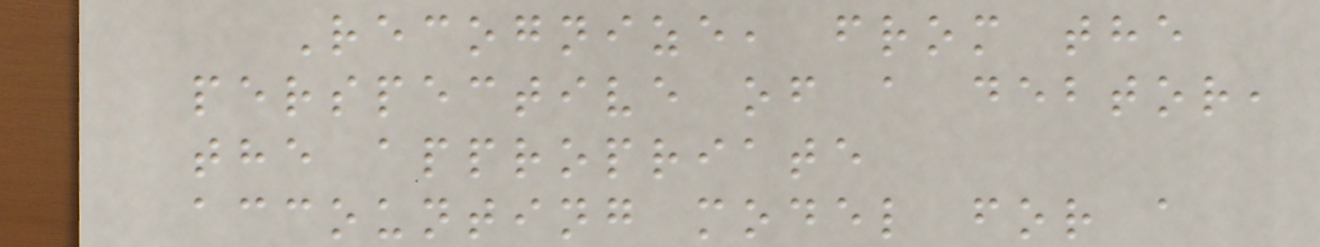Recognize, from the
perspective of a debtor,
the appropriate
accounting model for a
